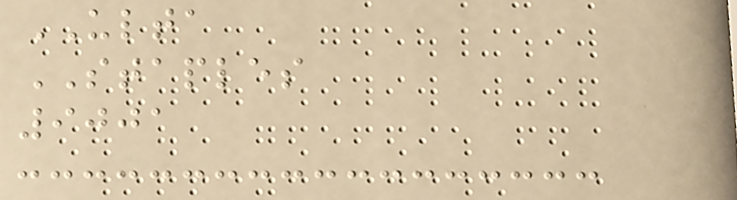ULTA
STAPLES
9001
